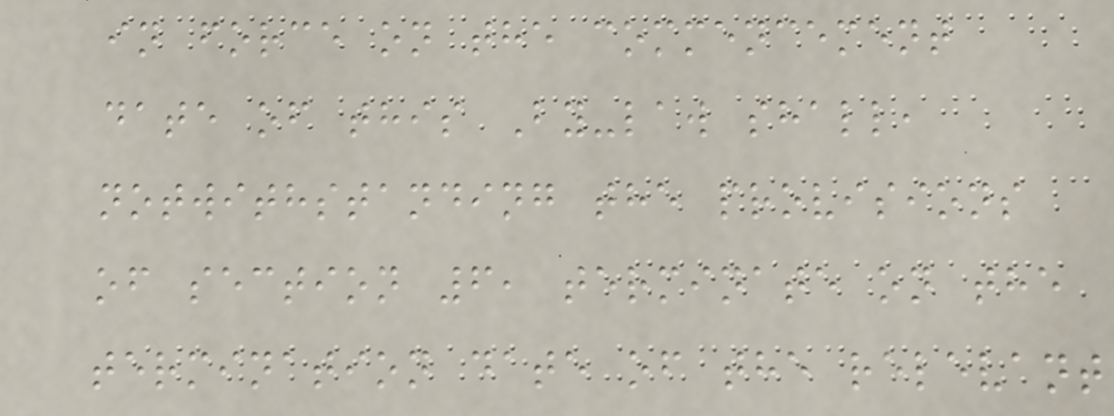in force on the commencement
date of this By-law shall,
notwithstanding the provisions
of section 6, terminate on the
termination date of the relevant
